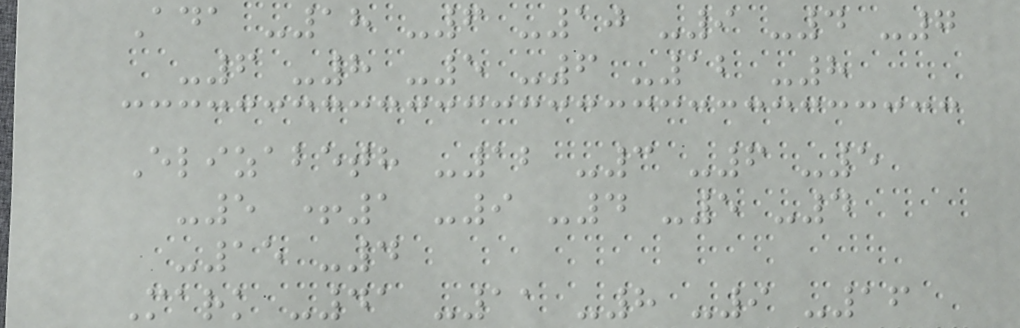Ada -18 -6 -10 -9 -4 -7
-6 -8 -5 -6 -12 -8
Elizabeth -12 -3 -6 -5
-5 +1 -9 -4 -5 -4
-15 -4
Mark -41 -11 -8 -9 -16
